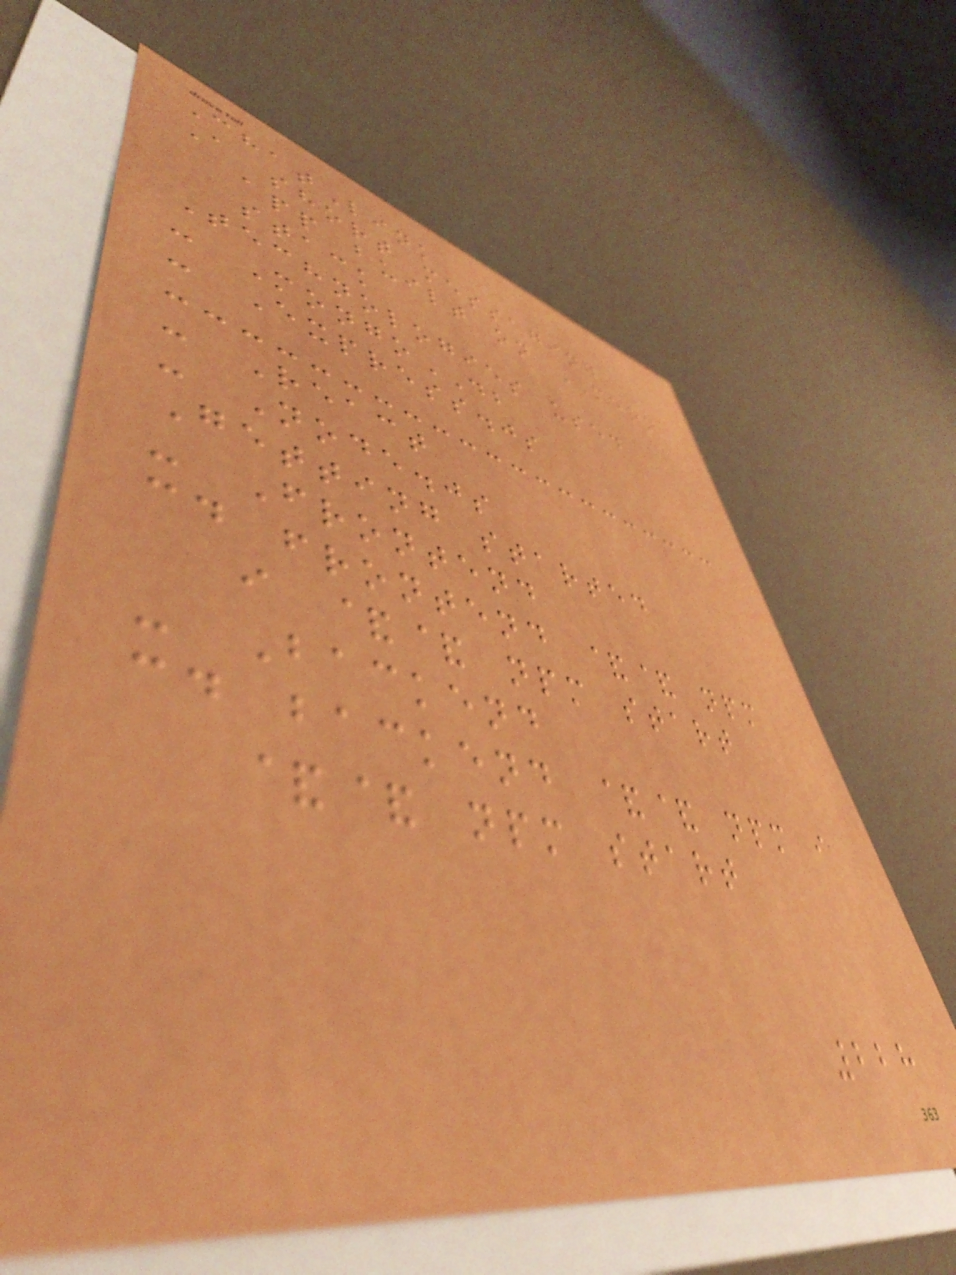ChatLink
A short messaging
app built on MERN
stack
Technologies used
- MongoDB
- Express.js
- React
- Node.js
Getting started
- Frontend
cd frontend && npm
i && npm start
- Backend
cd backend && npm i
&& npm start
228
